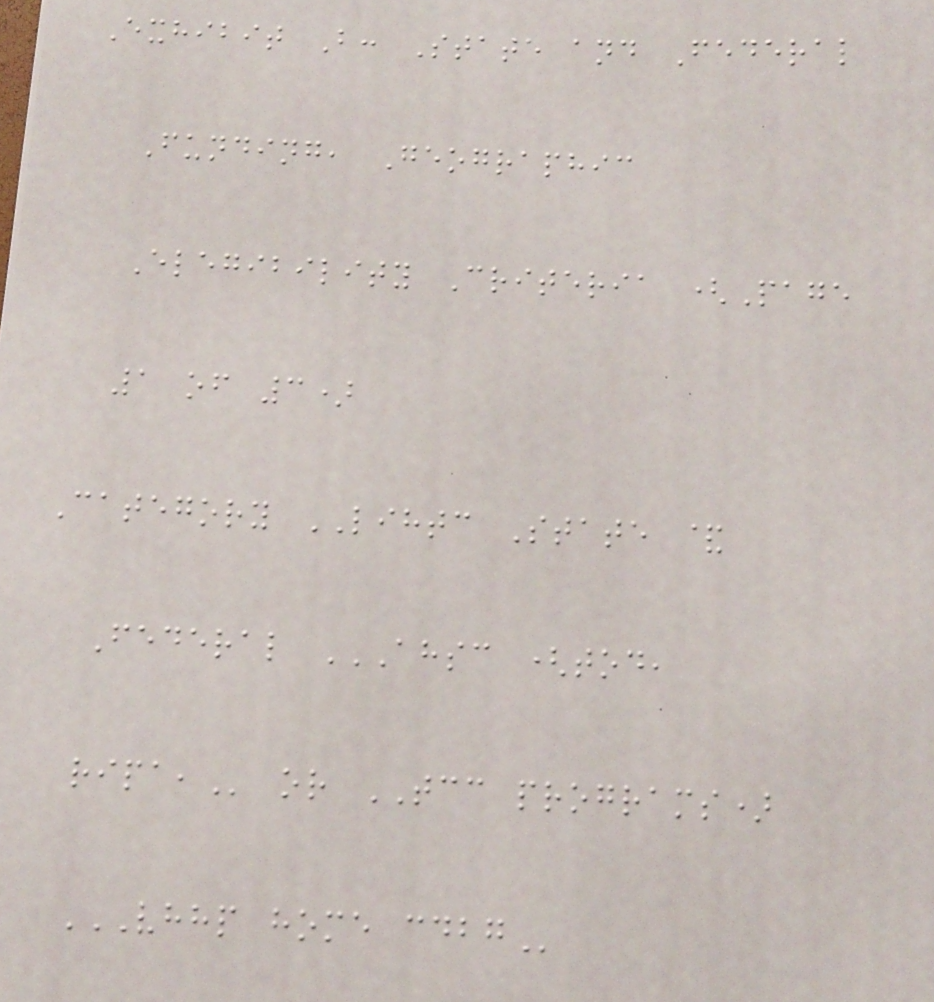Exhibit B: State and Federal
Funding, Geographic
Elegibility Criteria (Page
1 of 3)
Category LIHTC State &
Federal AHSC (TOD,
RIPA, or TCC programs)
VHHP HOME CDBG
